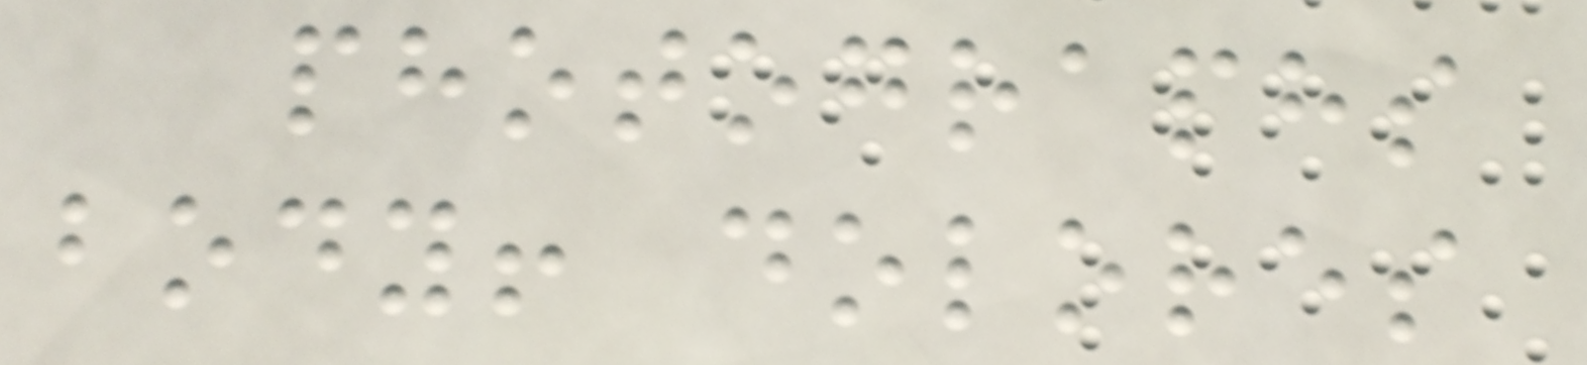photographs
body! dolores
